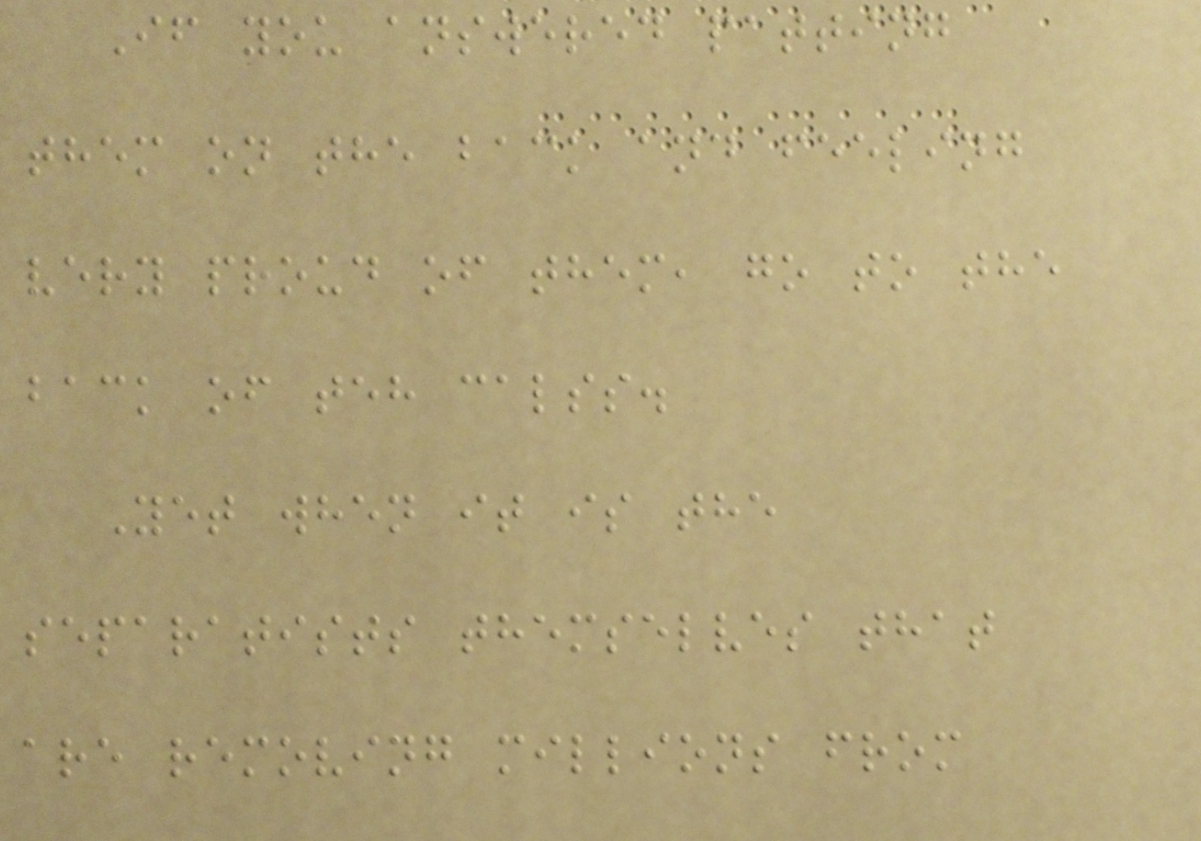If you answered patting
them on the back and feeling
very proud of them, go to the
back of teh calss.
Yet when it is the
separatists themselves that
are removing millions from
